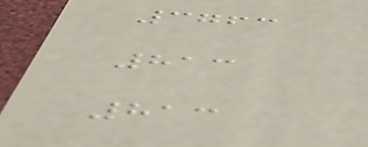3763
813
813
